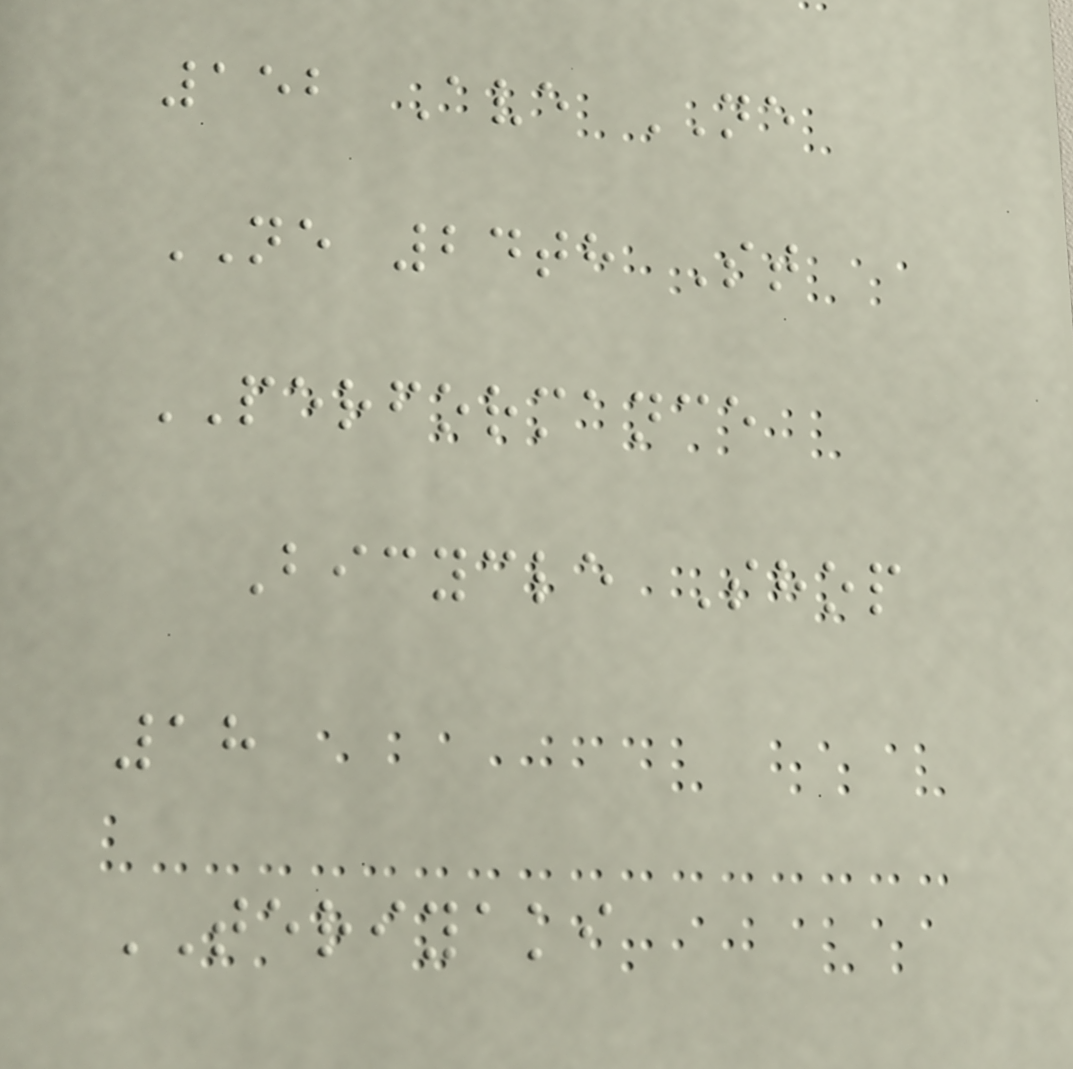152 Ave NE
NE 24th St
PERFORMANCE
Bicycle Shop
18
TERIYAKI
